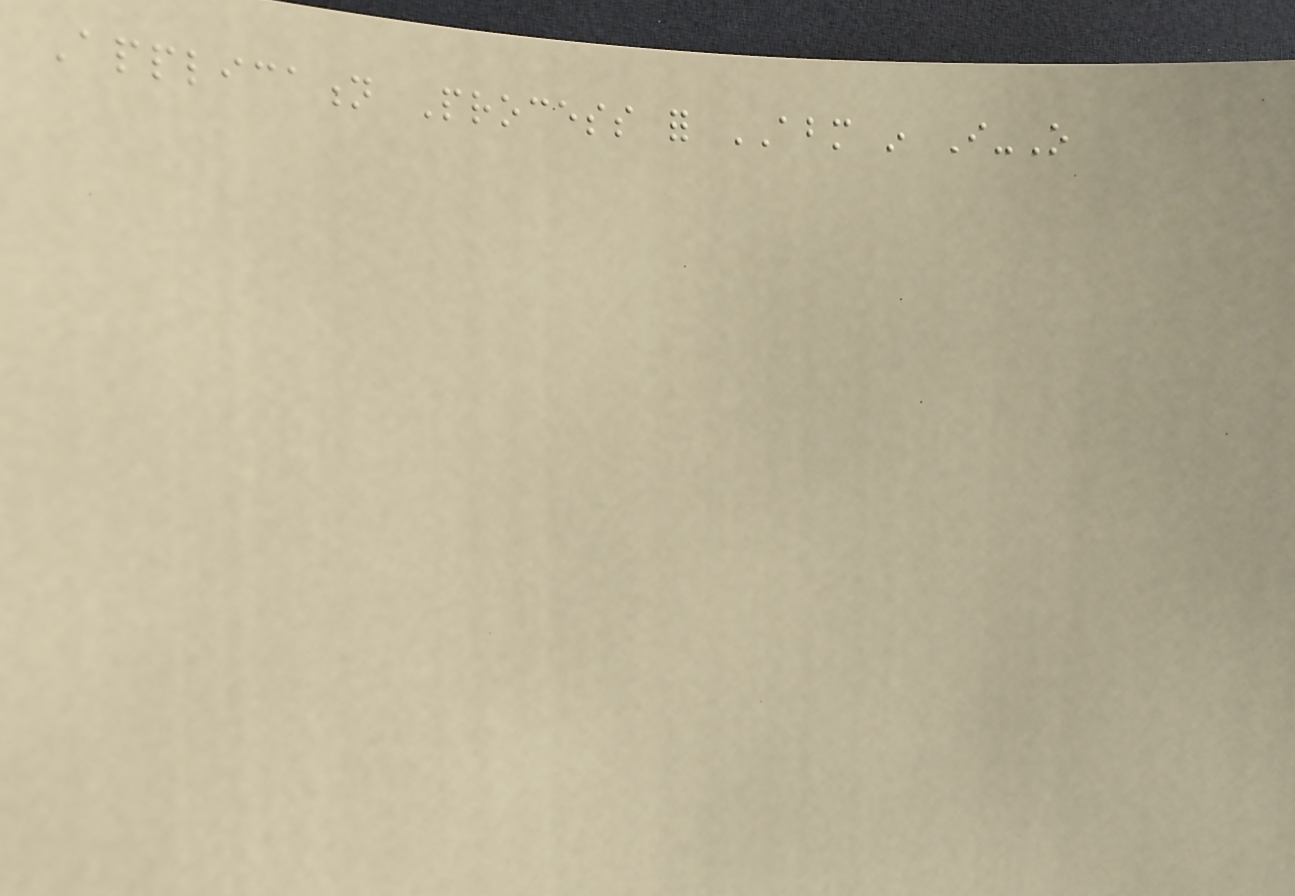Application Process for ABM in I-O
